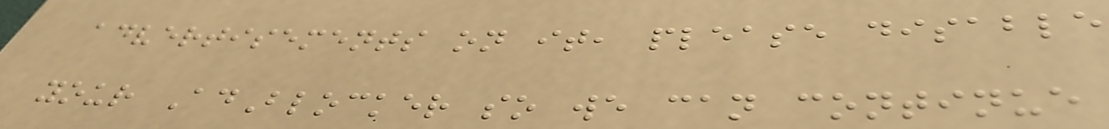advertisements on it, please disable
your AdBlocker so we can continue
